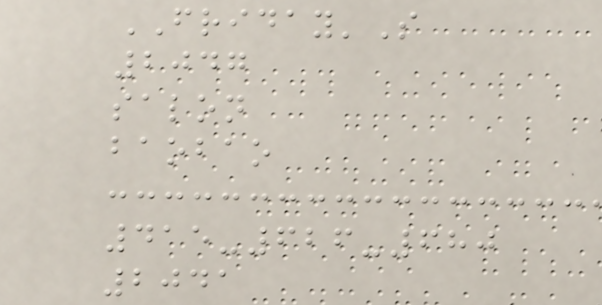FRIDAY'S
2047
salon
baobao
415-626-680
2041
